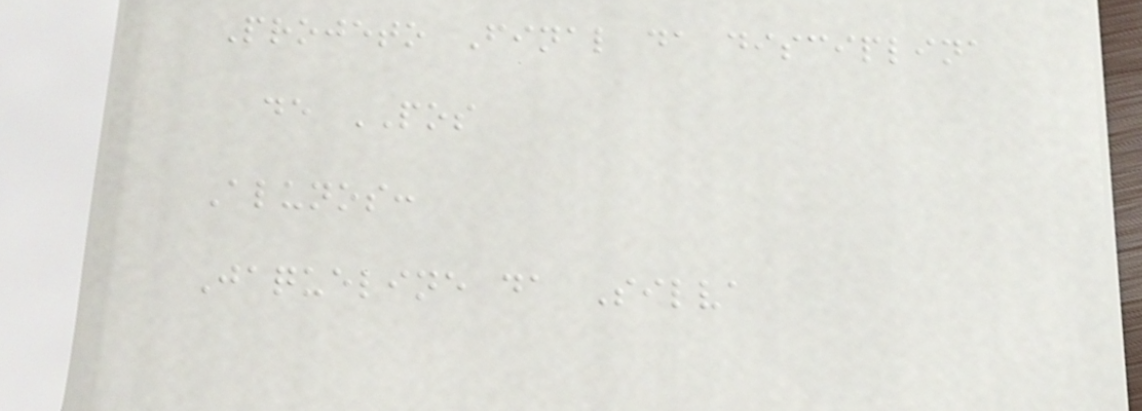Projeto Final da disciplina
de POS
Alunos:
Jaqueline da Silva
